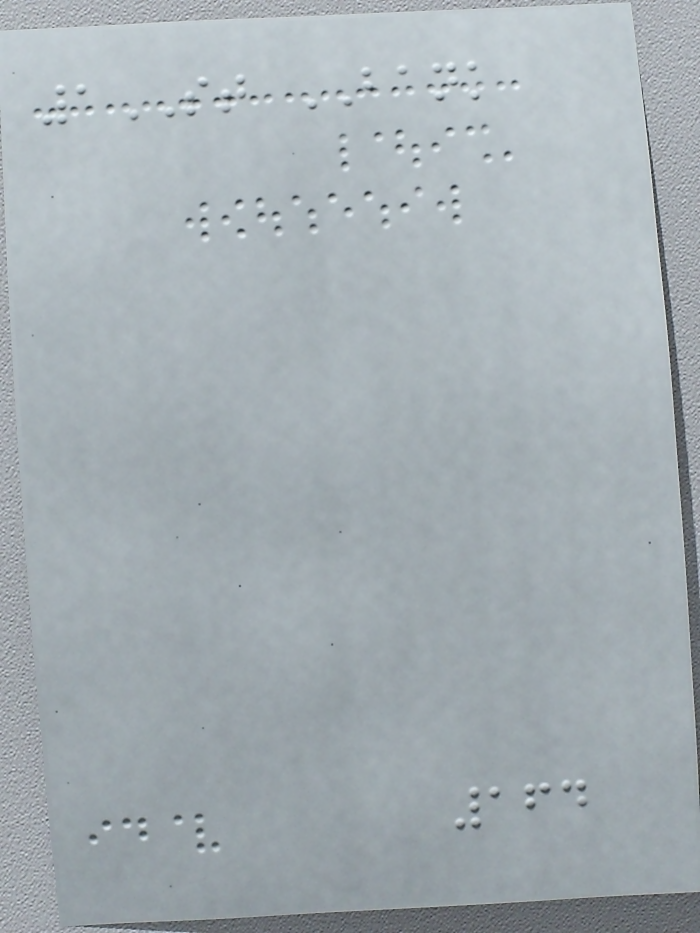1ST BANK
164
